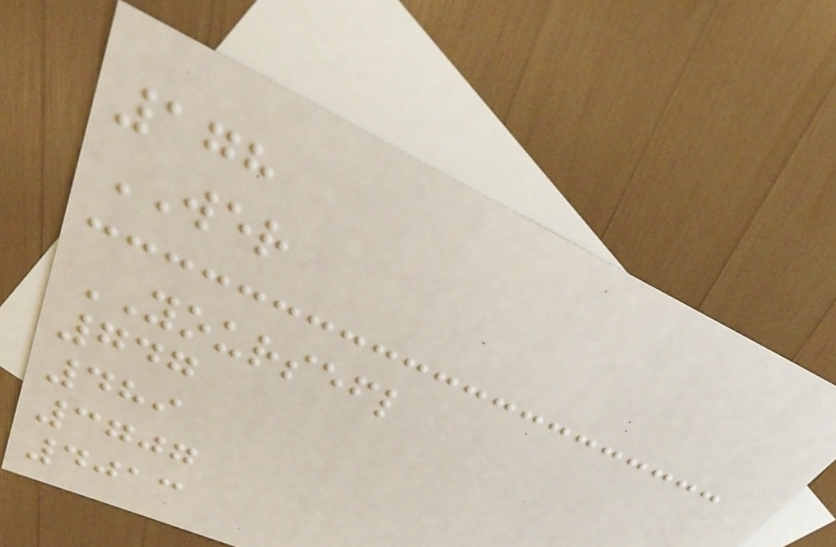178
WER
YOURSEFL
747
489
3707
4013
